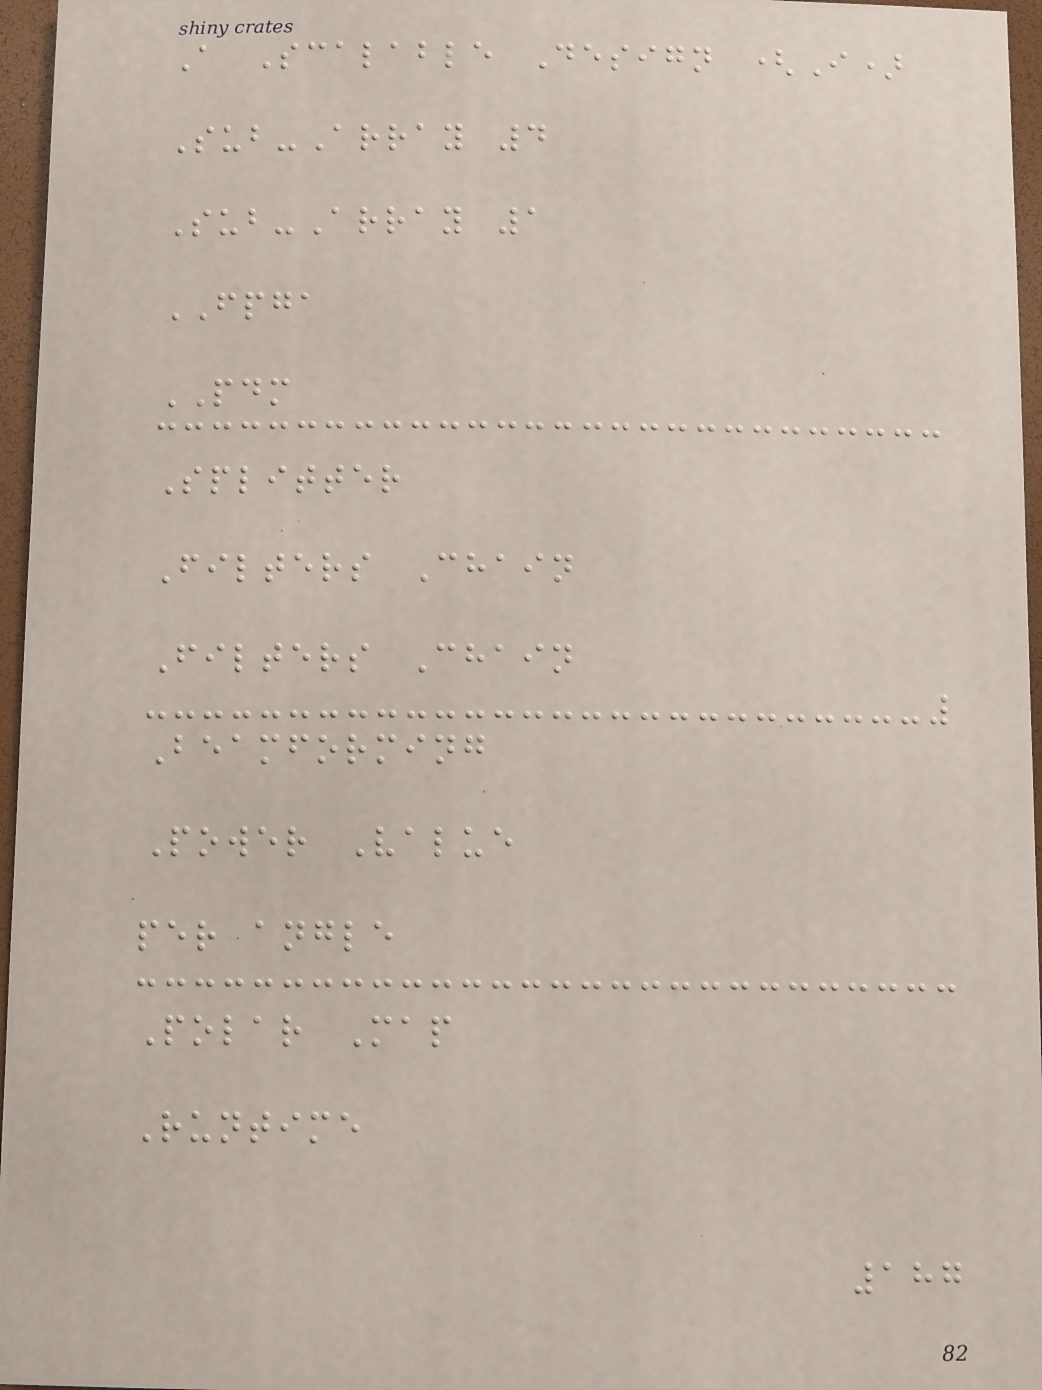A Scalable Design (I)
Sub-Array 4
Sub-Array 1
FPGA
PDM
Splitter
Filters Chain
Filters Chain
Beamforming
Power Value
per angle
Polar Map
Runtime
187
